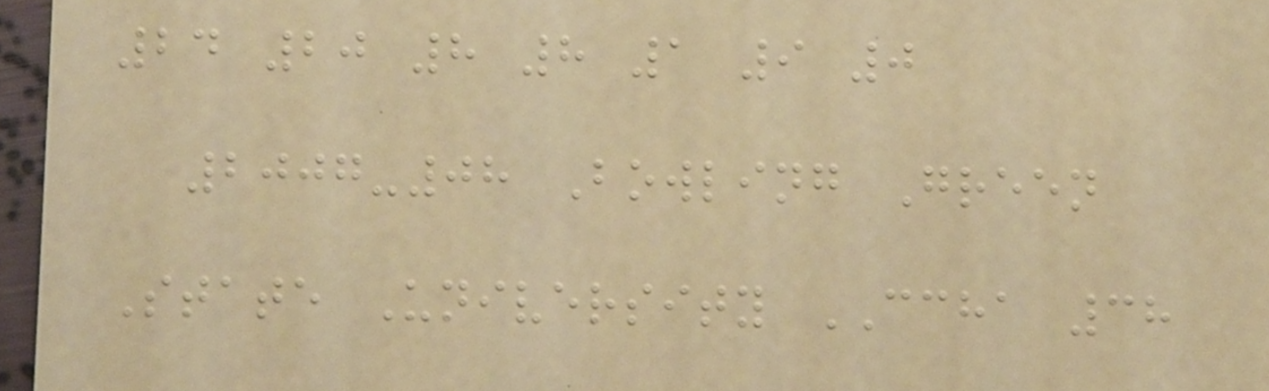24 20 8 8 1 9 0
2007-08 Bowling Green
State University CCHA 38
